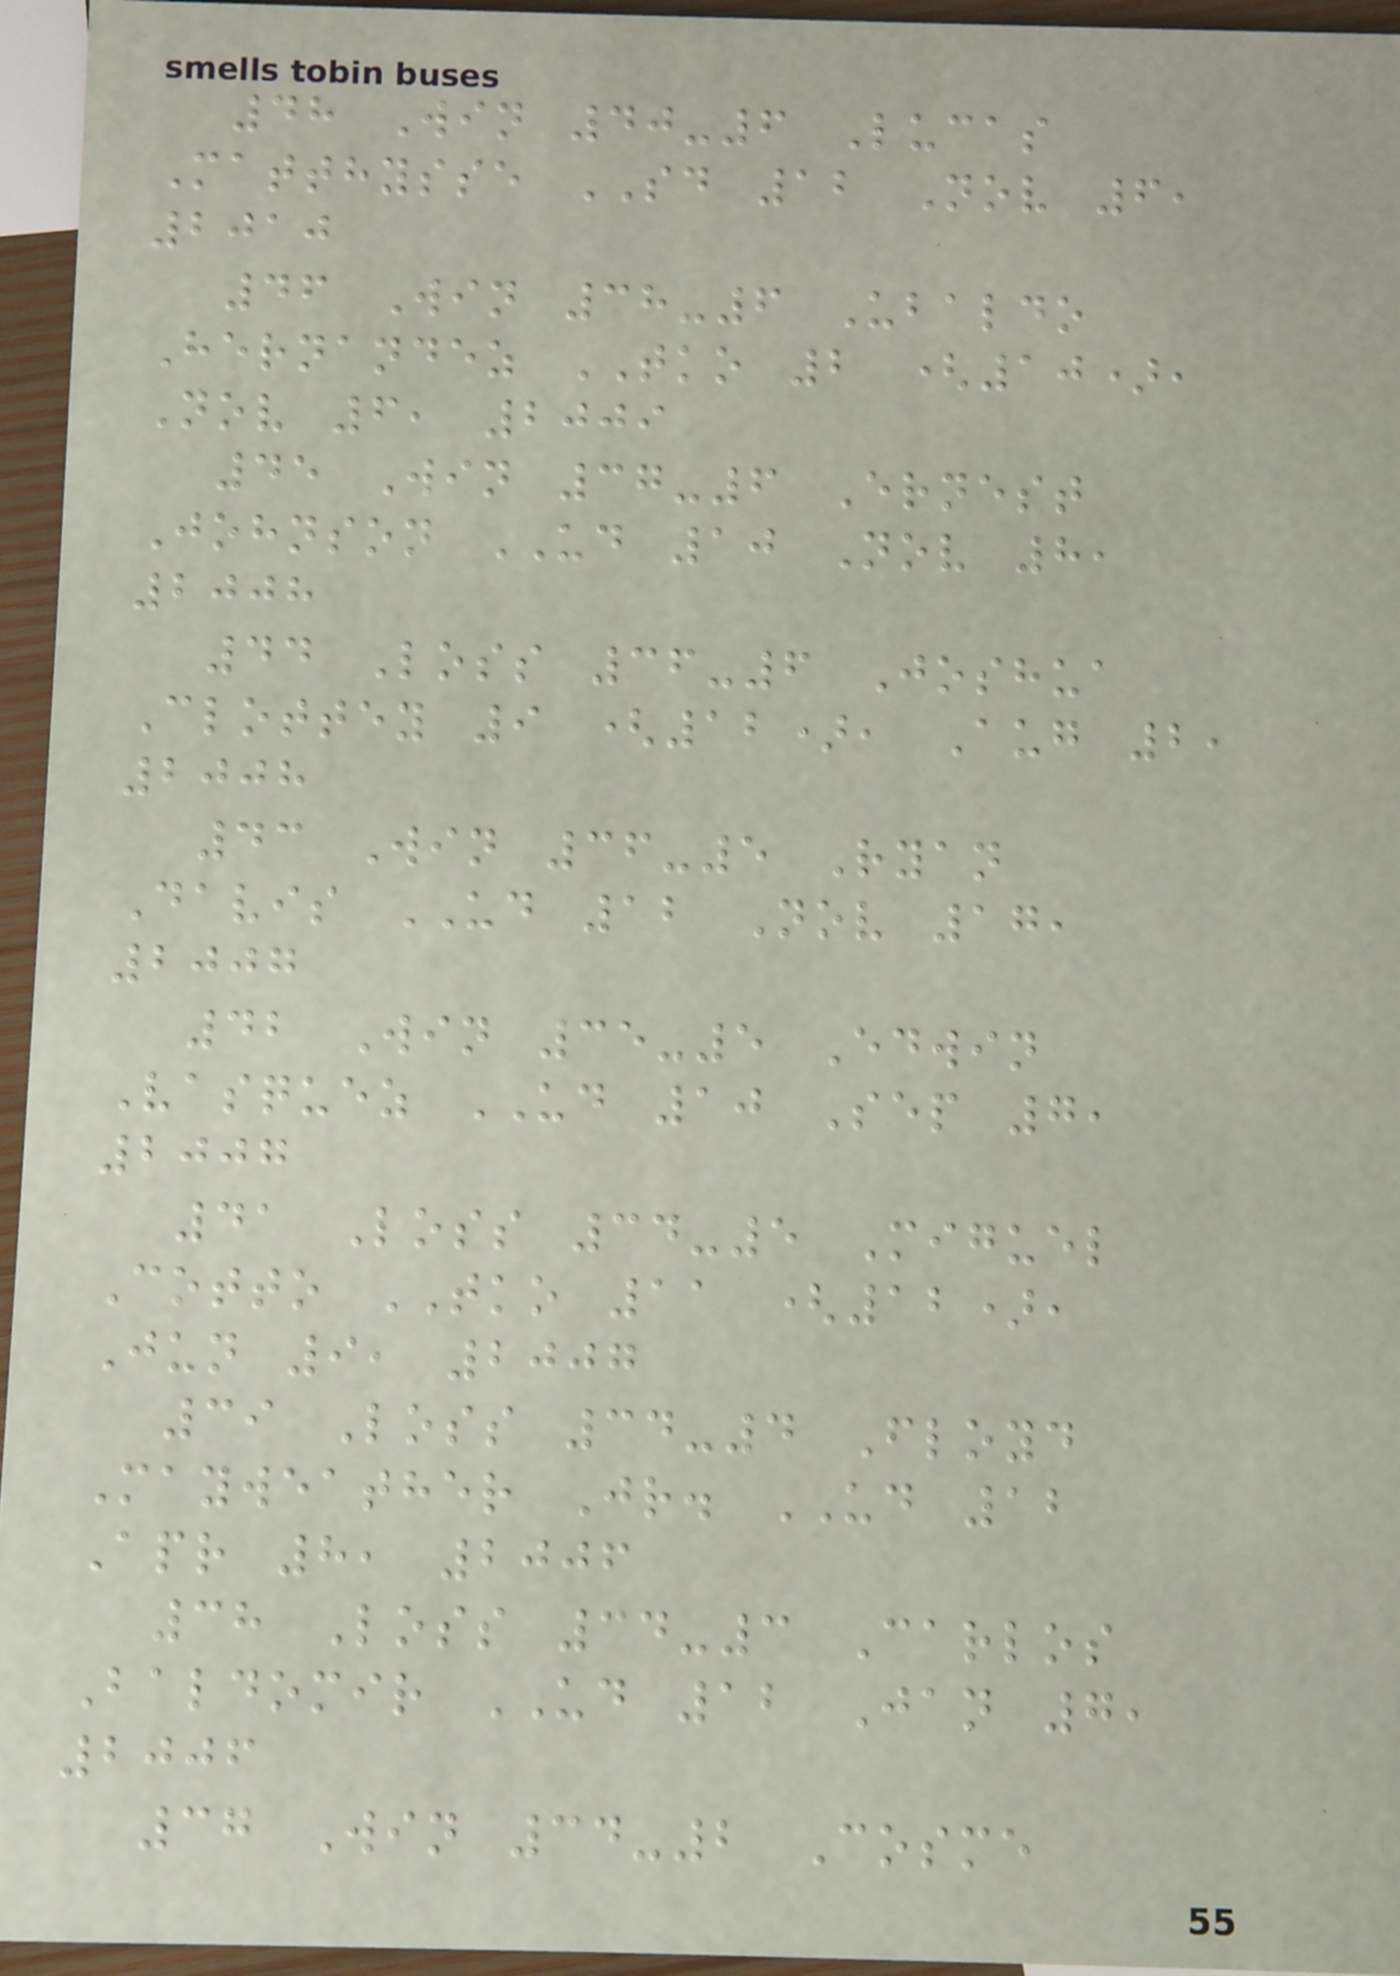48 Win 40-6 Lucas
Matthysse SD 12 Nov 6,
2010
46 Win 38-6 Ubaldo
Hernandez TKO 2 (10),
Nov 6, 2009
45 Win 37-6 Ernest
Johnson UD 10 Nov 8,
2008
44 Loss 36-6 Joshua
Clottey 9 (12), Aug 2,
2008
43 Win 36-5 Ryan
Davis UD 12 Nov 17,
2007
42 Win 35-5 Edwin
Vasquez UD 10 Sep 7,
2007
41 Loss 34-5 Miguel
Cotto TKO 11 (12),
Jun 9, 2007
39 Loss 34-4 Floyd
Mayweather Jr. UD 12
Apr 8, 2006
38 Loss 34-3 Carlos
Baldomir UD 12 Jan 7,
2006
37 Win 34-2 Cosme
